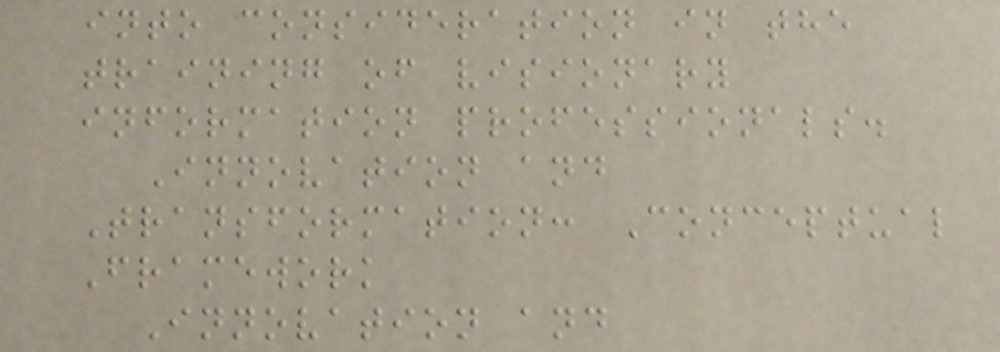into consideration in the
training of visionary
information professionals.
Innovation and
Transformation: Conceptual
Framework
Innovation and
